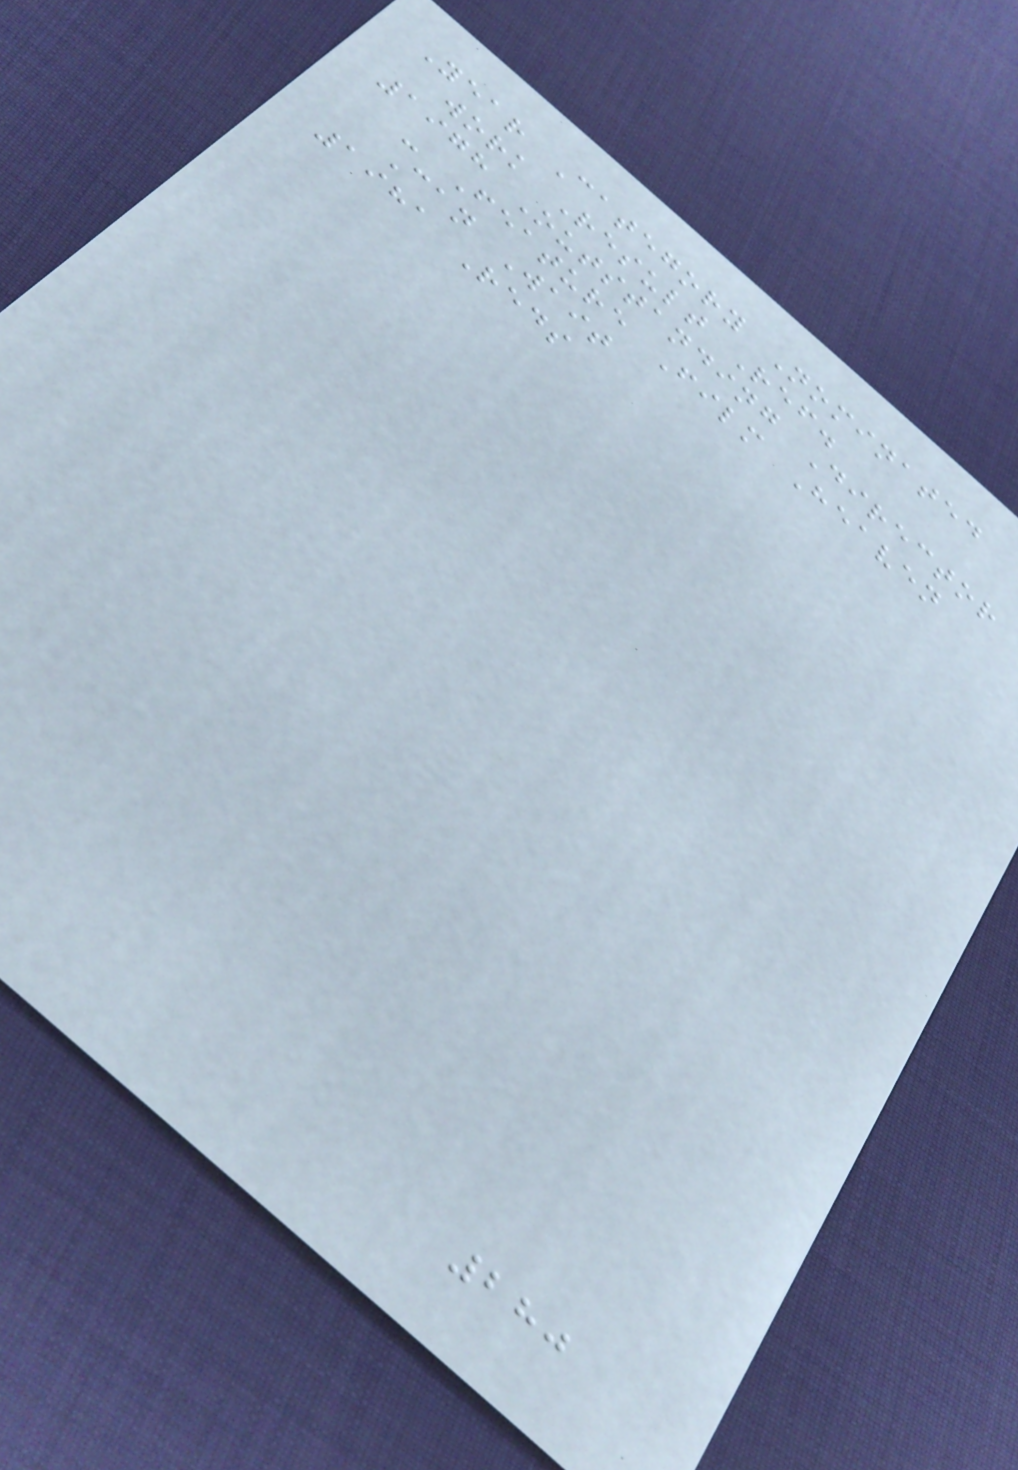Year Category Nominated
work Result Ref.
1978 Outstanding Director
- Feature Film Heaven
Can Wait
1981 Reds
280
